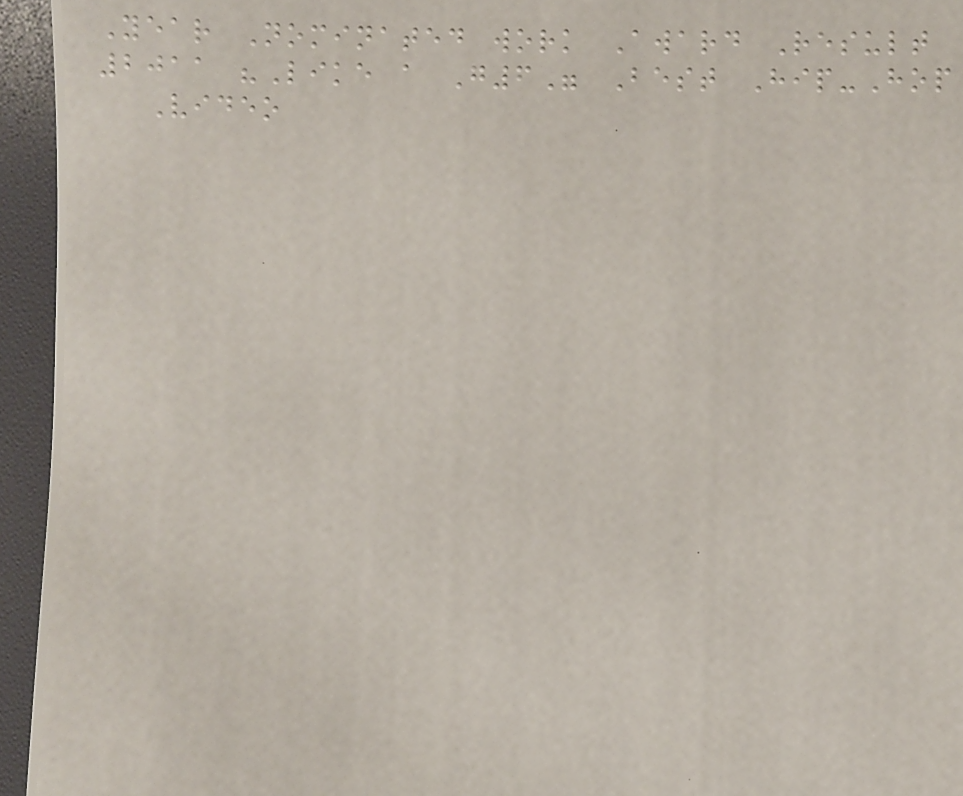Year Nominated work Award Result
2011 "Like a G6" Best Hip-Hop
Video
